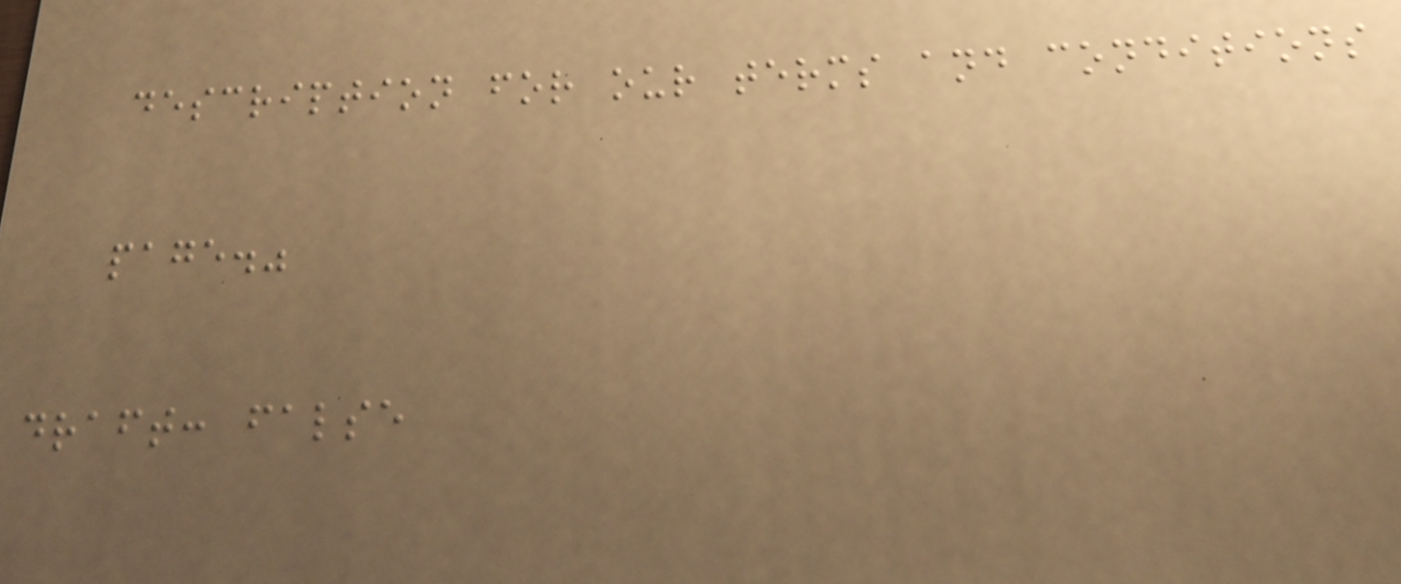description for our terms and conditions
page."
draft: false
